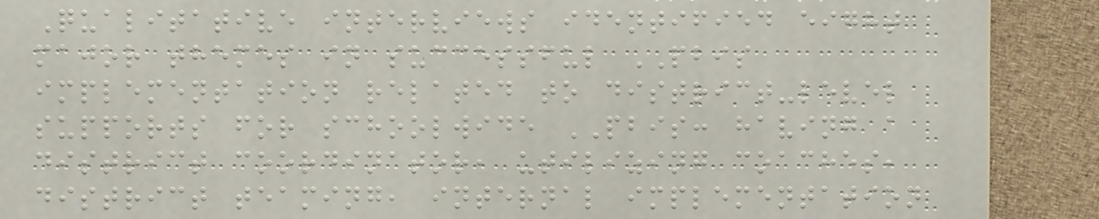Qualitative interviews identified eight
major themes in successful PBIS
implementation related to district-level
supports for schoolwide PBIS: having a
district coordinator, utilizing coaches,
district teaming, internal implementation
